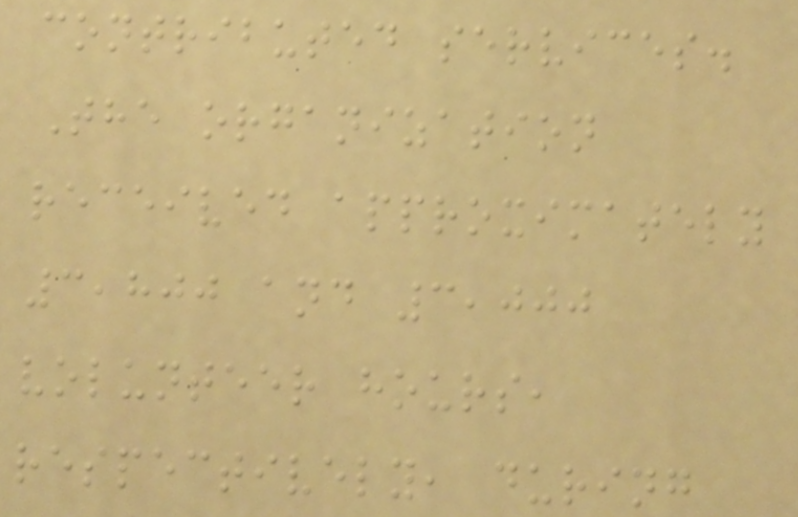contributed services.
The organization
received approximately
3,800 and 3,000
volunteer hours,
respectively, during
